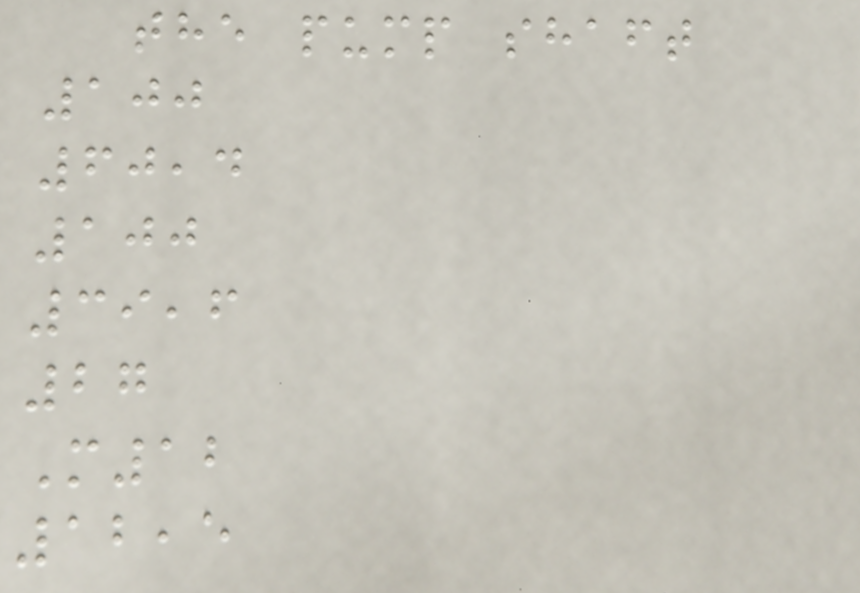the pump shaft
100
60,4
100
39,6
27
M12
12,5
